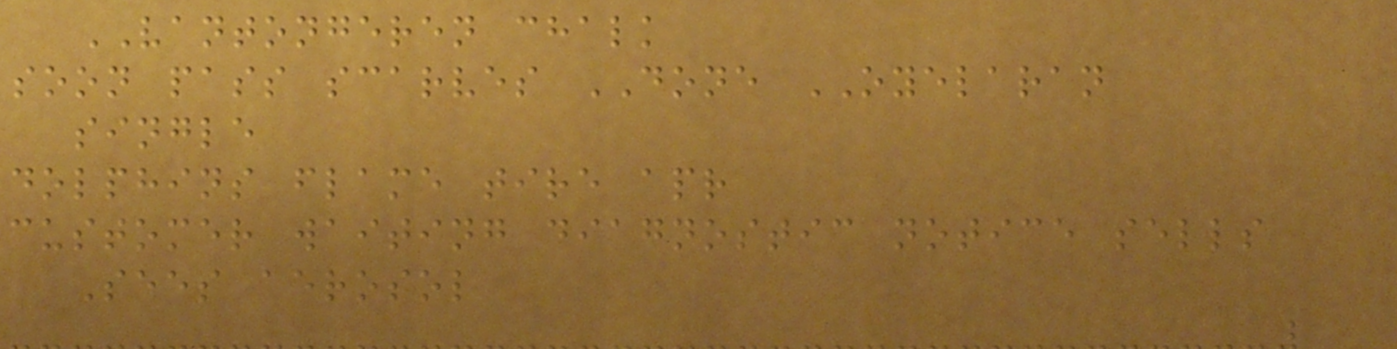VANTONGEREN chalk
soon pass scarves DONE OYELARAN
single
dolphins flame tire apr
customer waiting diagnostic notice sells
Sees aerosol
